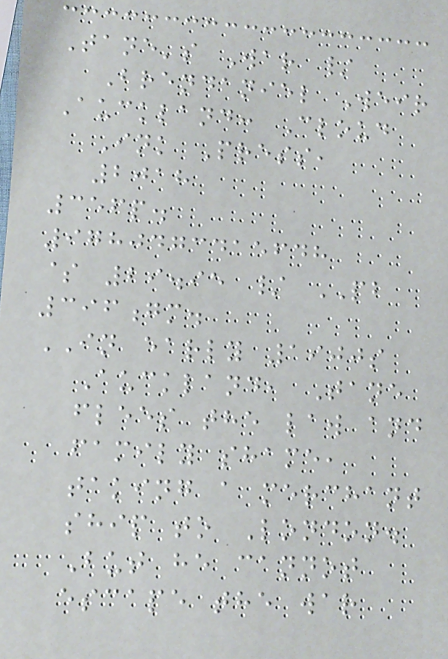Tane's War /
Brendaniel Weir
Auckland: Cloud
Ink Press,
2018
356p.
9780473415648
$ 29.95 / PB
396gm.
IN early 1900s
Auckland, Tane
flees the law and
family shame,
taking a merchant
ship to London.
But he cannot
escape the war
